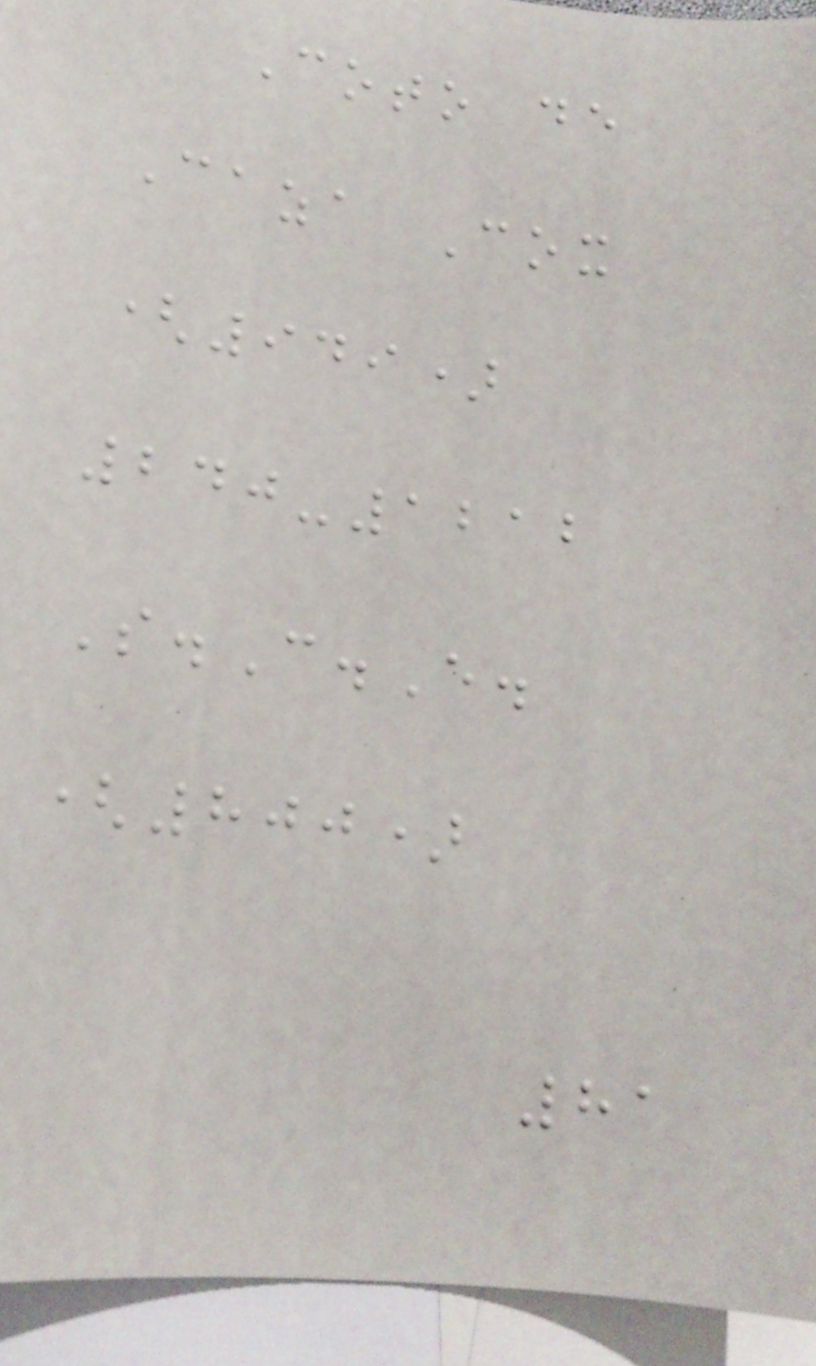Coto de
Caza Cox
(949)
240-1212
S.C.E.
(800)
81
